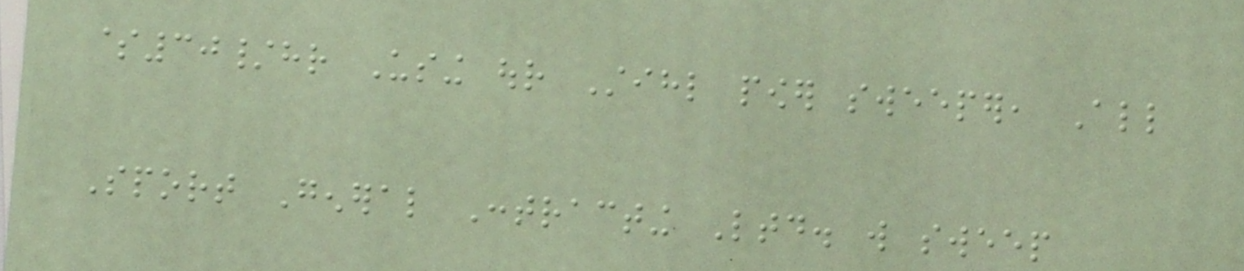$30/hr Using our Stihl power sweeper, All
Sport General Contracting Ltd. will sweep
